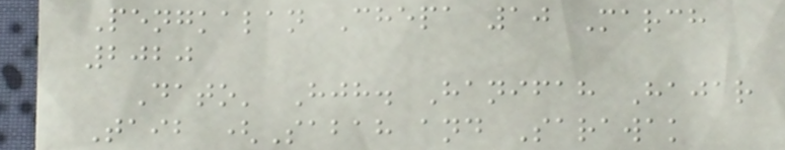Pengkalan Chepa 10 March
2020
Dato' Hjh. Hanifah Hajar
Taib (Sabah and Sarawak
